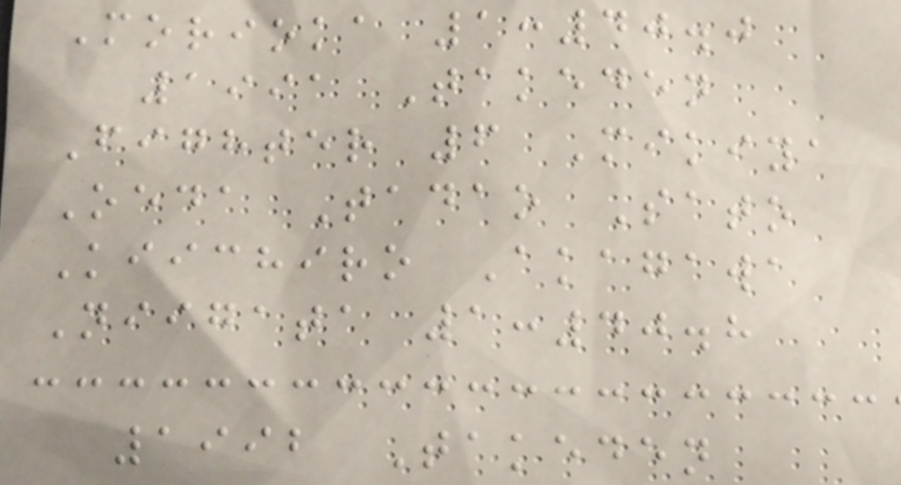Morioka 1:40.0
1991 Takeden
Fighter 6 Mikiya
Oeda Tadao Sato
Kiichiro Akagawa
Niigata 1:40.8
1992 Takeden
